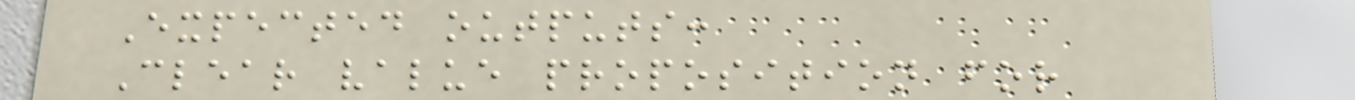Expected outputs:
Clear value proposition for
